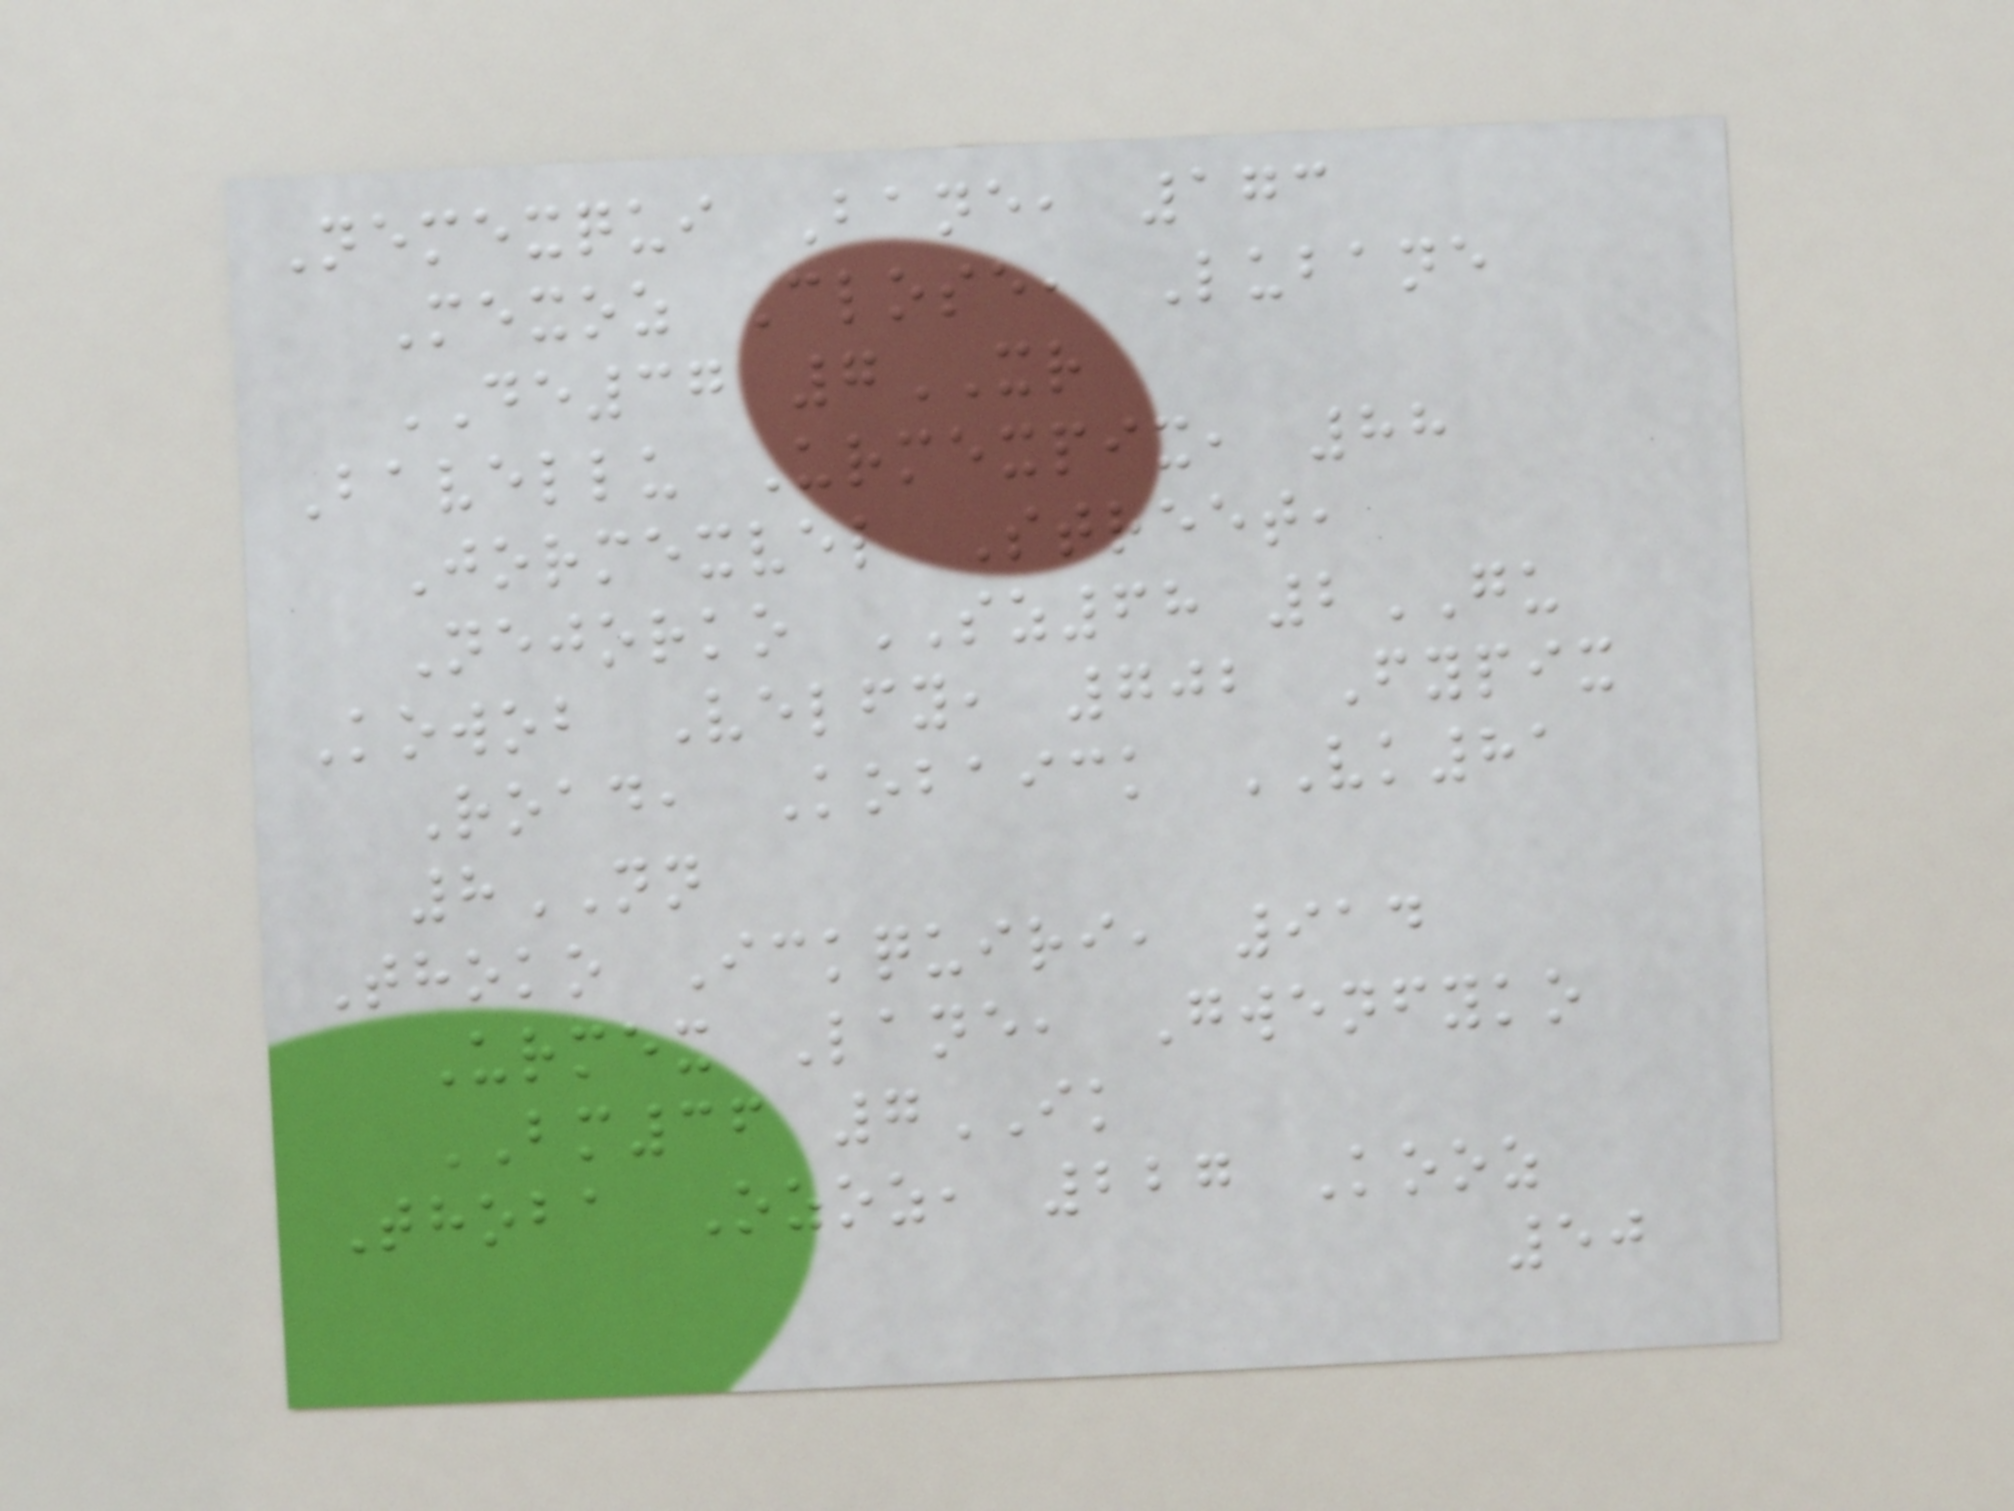Nemexqui Bane, 173
Mexoz Close, Lubane
DE37 7XR
Bavellu Urmexpix, 88
Jormexvel Street,
Nejorko SZ68 2GU
Kowob Velfy, 702 Fypix
Road, Kobaick VK81
8NN
Thoko Ickquiri, 914
Urmex Lane, Gwenfyko
BM36 7IK
Thoba Ozoz, 227 Kooz
50
